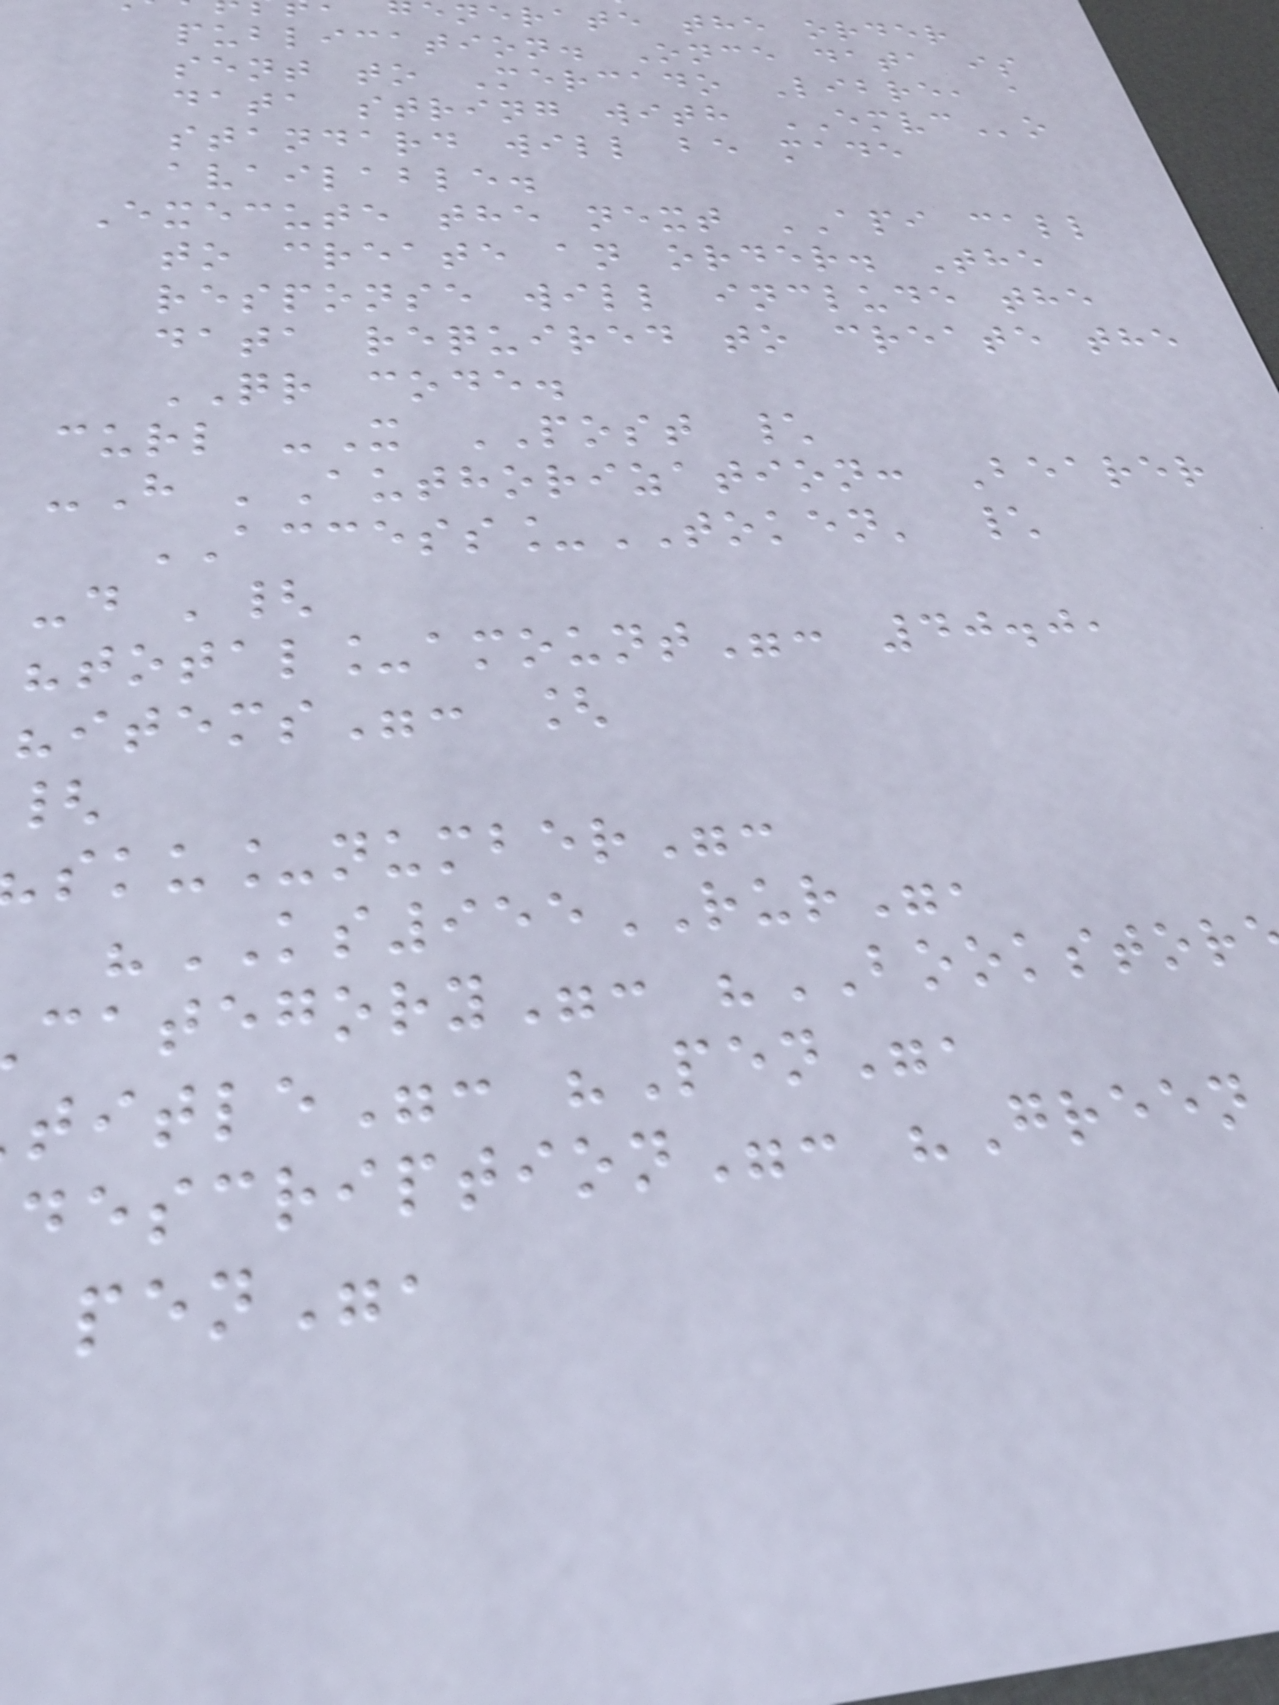nerate the order
publication. Once data is
sent to Mercado Libre, a
data string with EMVCo
standard will be made
available.
Execute the next API call
to create an order. The
response will include the
data required to create the
QR code.
curl -X POST \
-H 'Authorization: Bearer
ACCESS_TOKEN' \
-d '{
"total_amount": 40.0,
"items": [
{
sku_number":
"KS955RUR",
category": "BOOKSTOR
title": "Pen",
description": "Green
pen",
